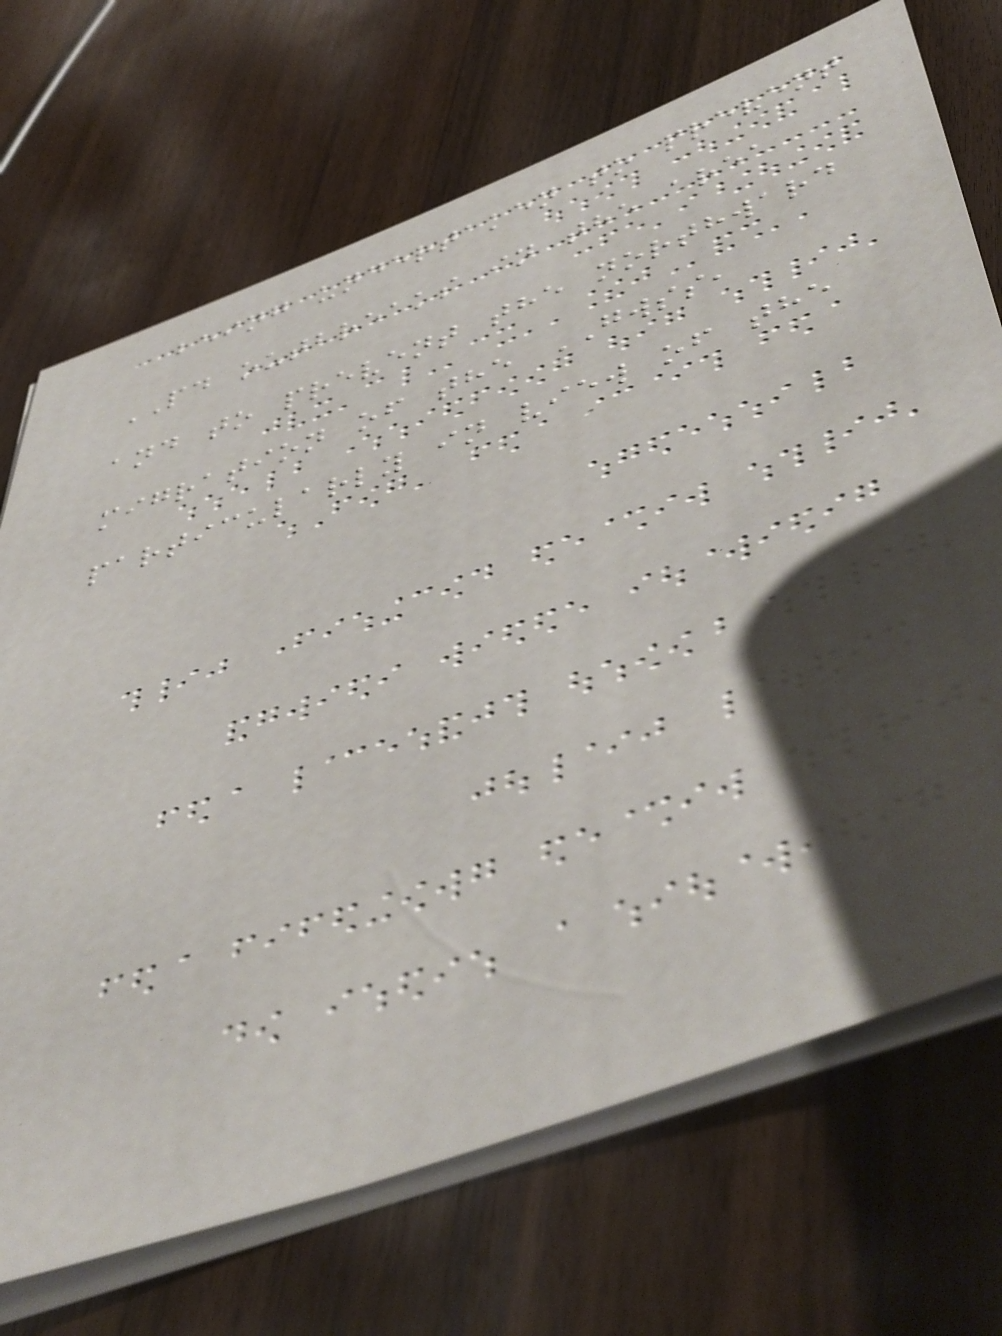being undertaken to prevent
PD outbreaks in the area
and to prevent the northward
migration of the GWSS,
particularly in view of the
